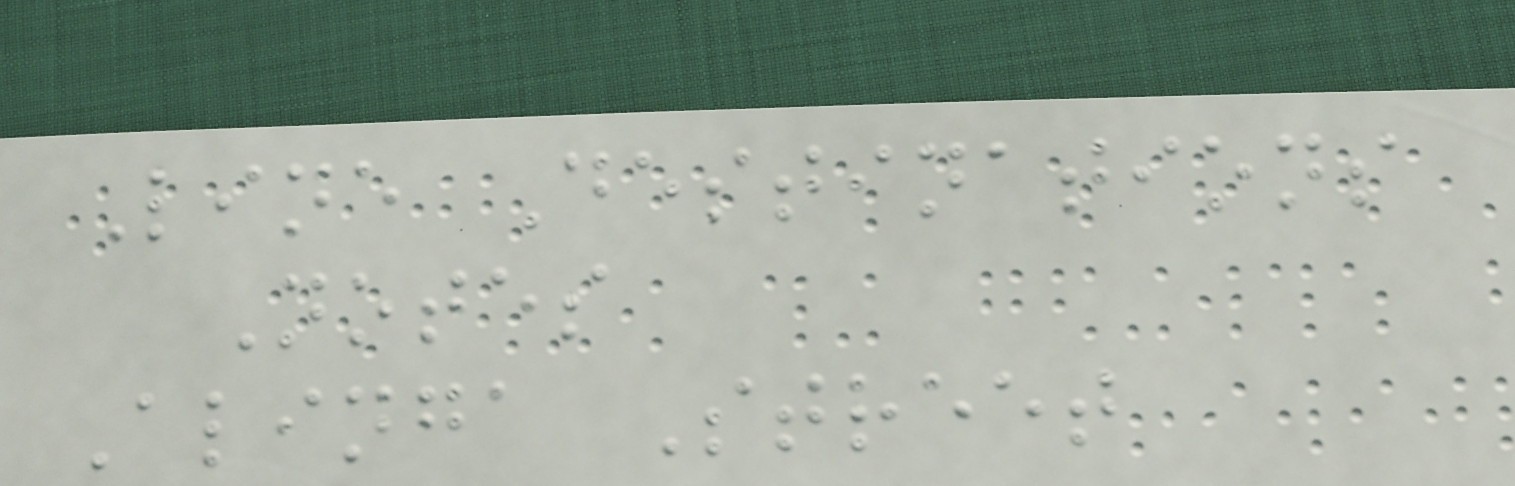Line Destinations
Notes
Alinga Street
